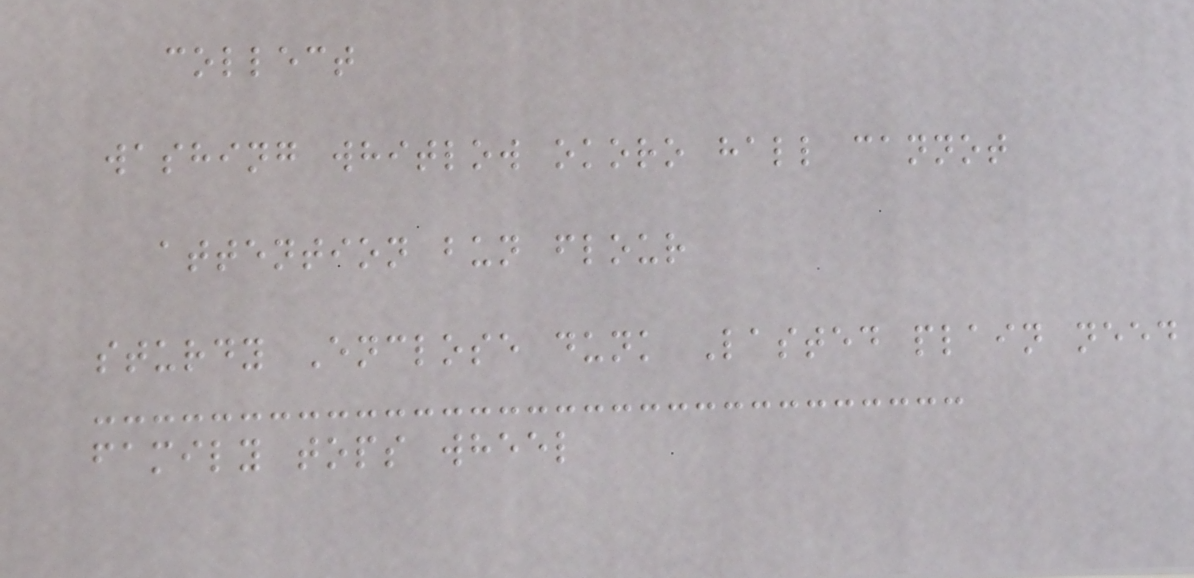collect
washing whitlow okoro hall cannot
attention bun flour
sturdy Enclose dunk Lasted plain need
family tops wheel
